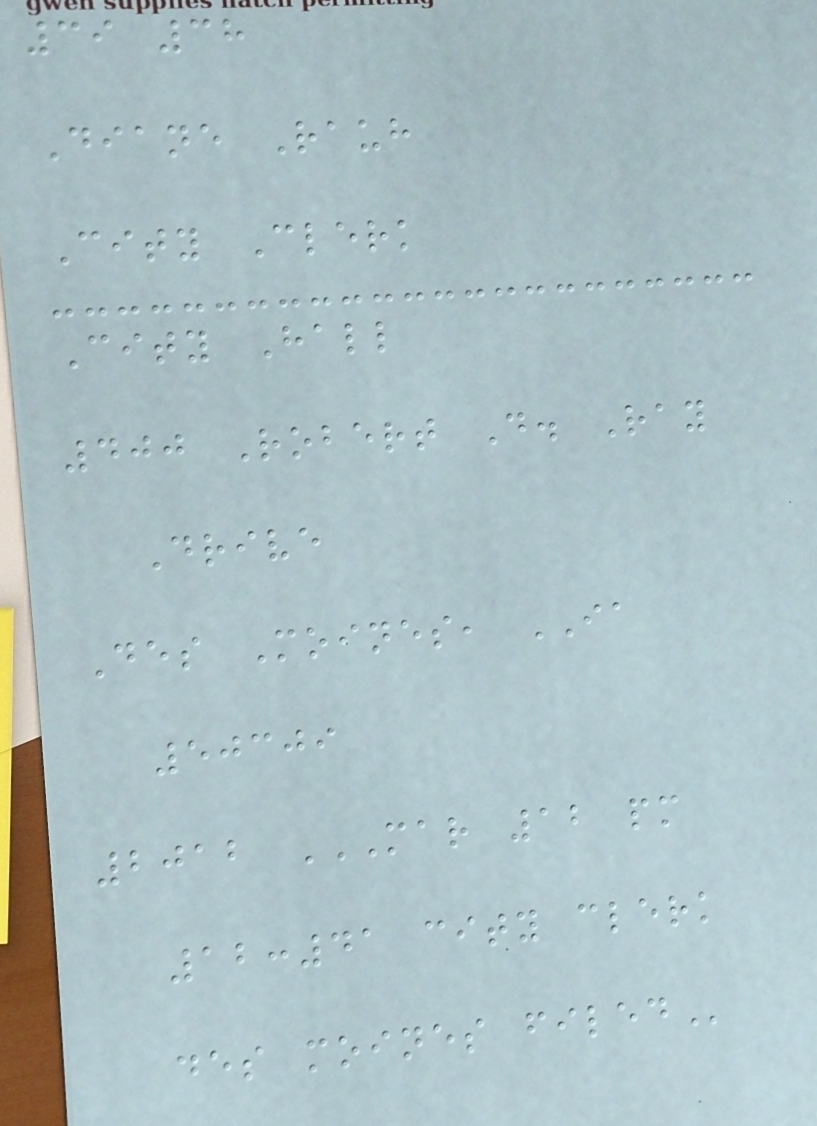39 38
Diane Rauh
City Clerk
City Hall
400 Robert D. Ray
Drive
Des Moines, IA
50309
2012 MAR 12 PM
12:41 CITY CLERK
DES MOINES FILED
